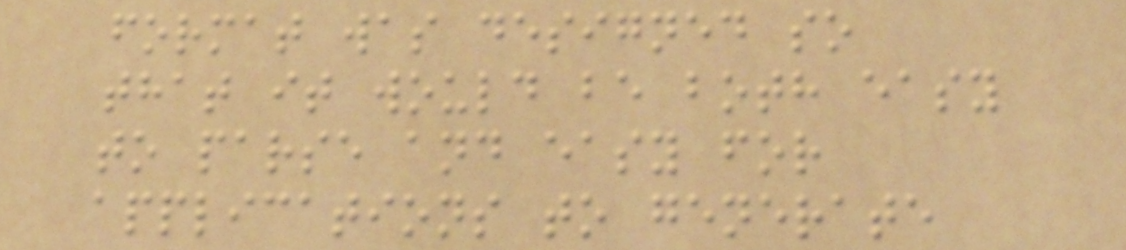format was designed so
that it would be both easy
to parse and easy for
applications to generate
